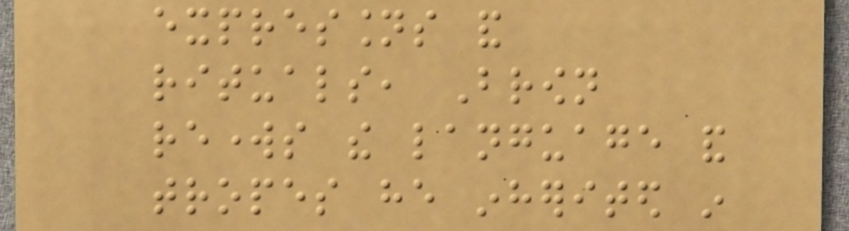expressions and
rituals, Brown
reworks the language and
tropes he inherited in
